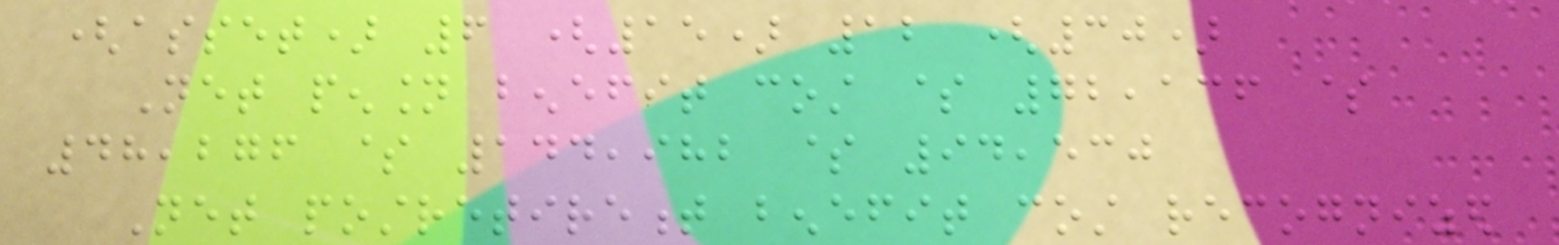(asset) 6 (15) 12 (30)
Net pension benefit cost $ 72,136 $
48,276 $ 144,982 $ 94,530
Net postretirement benefit cost recognized
